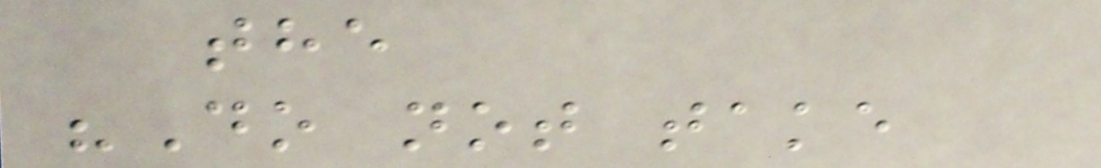the
"Do not take
